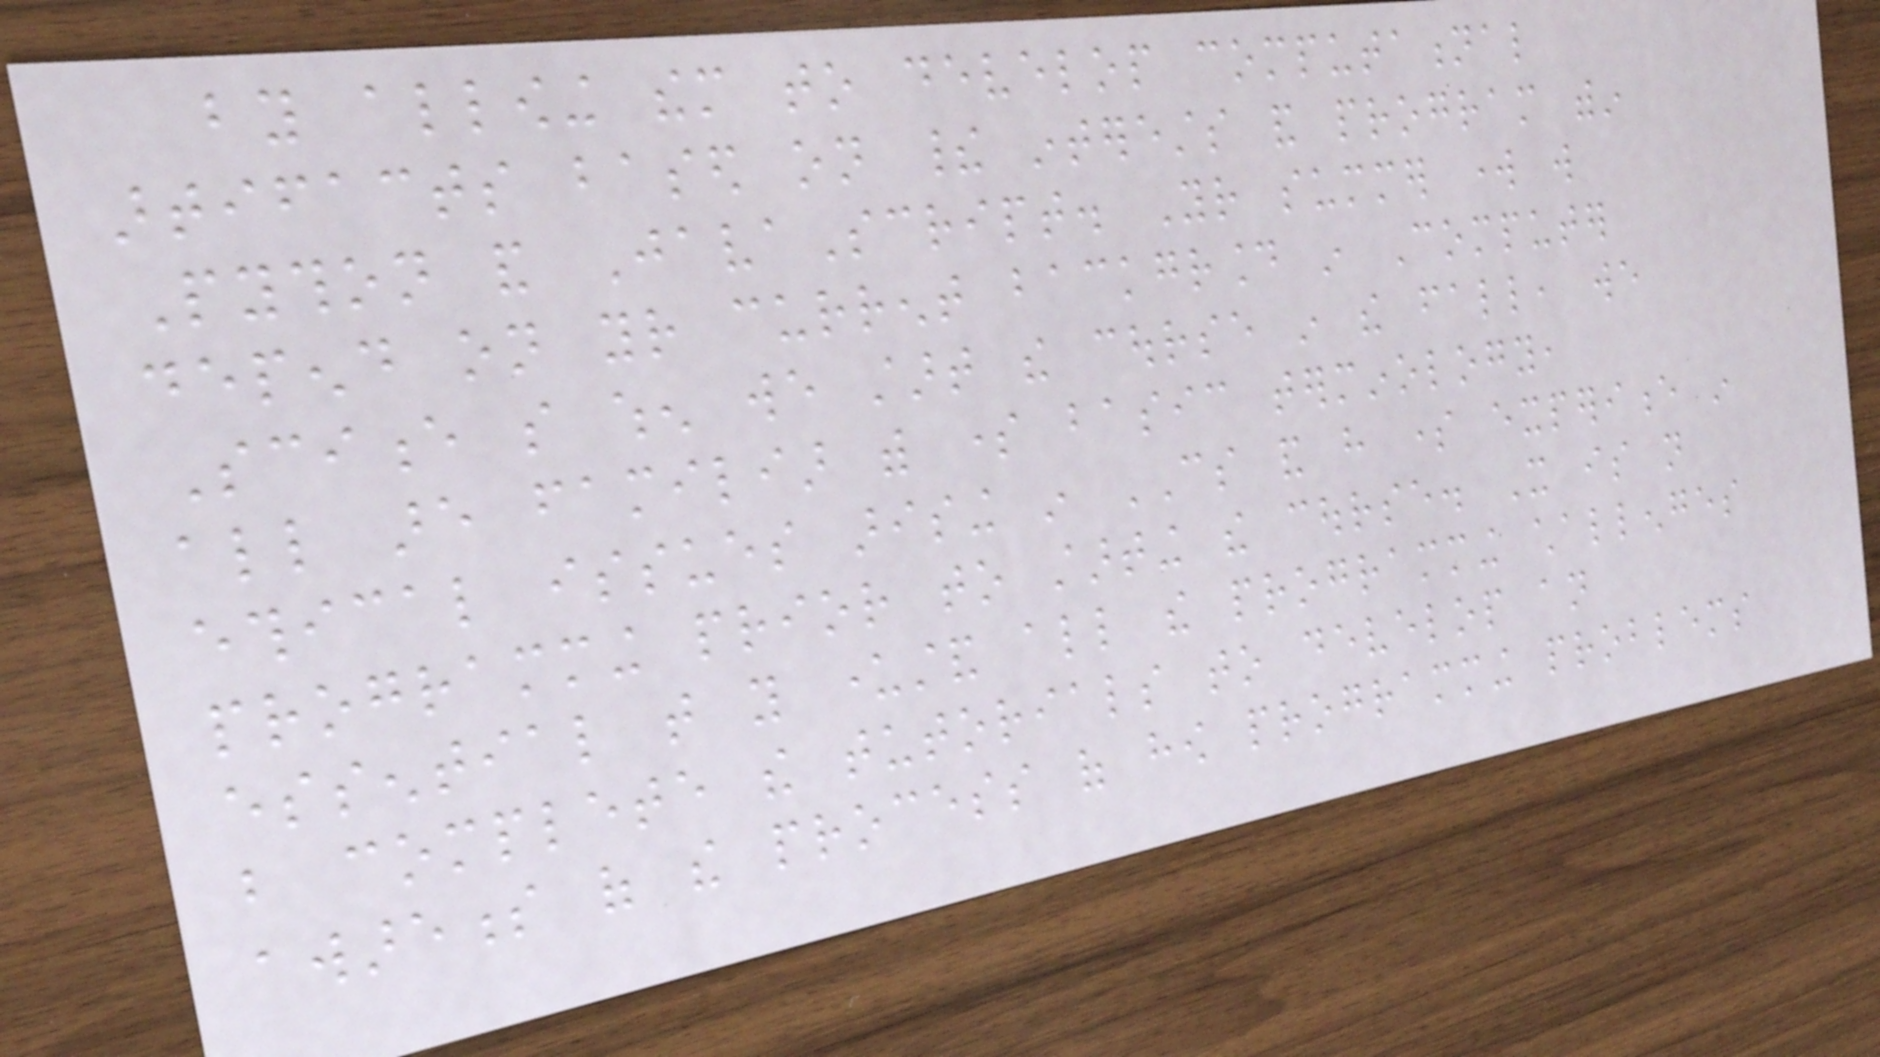by allowing them to develop computational
artifacts based on their interests and program within
Python and JavaScript. Your summer work will
depend on your current background in Computer
Science so when we start the course in the fall, we
all are familiar with some basic terminology,
ethical issues arising in CS and have some experience in
programming prior to starting the course. It is not
essential that you understand all the programming challenges
but complete the tutorials to develop an
awareness of the process of how programming problems
